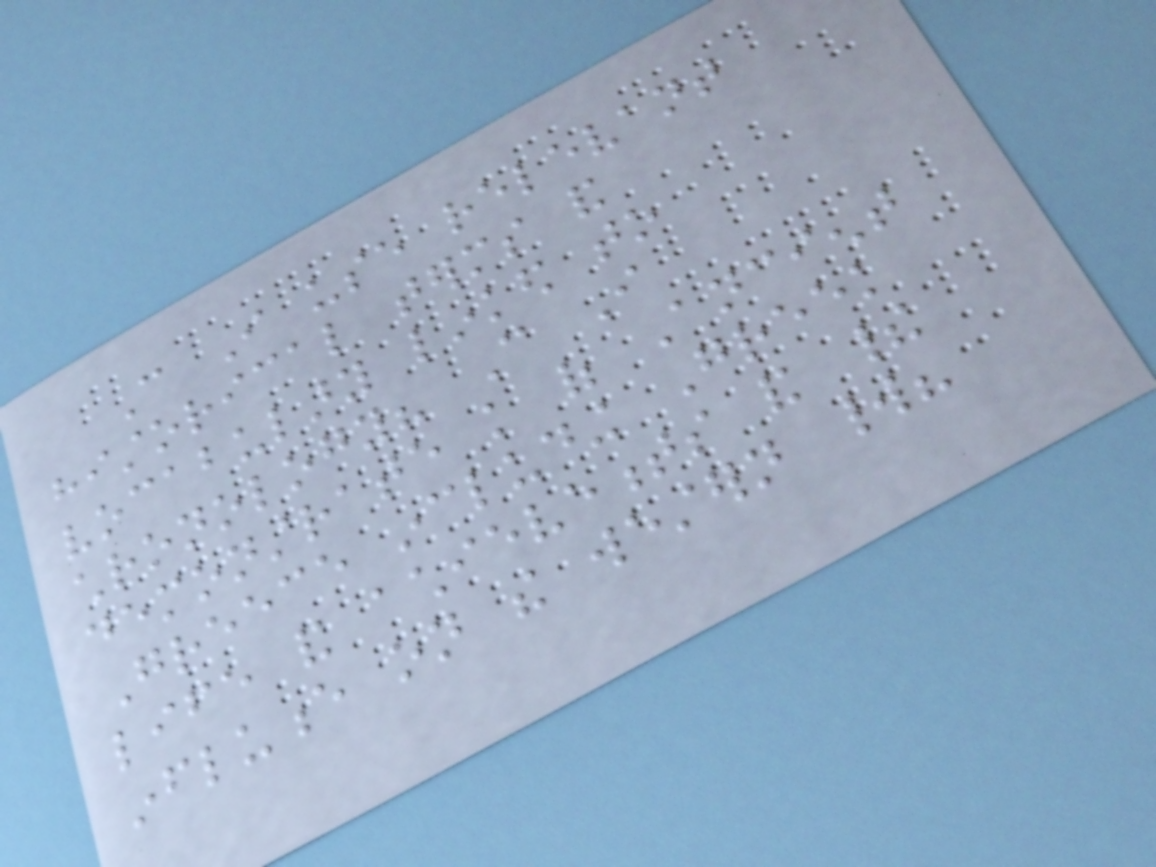Can I use relevant
historical terms and
vocabulary linked to
chronology? Can I
demonstrate knowledge of Ancient
Greece including Greek
life and achievements and their
influence on the western world?
